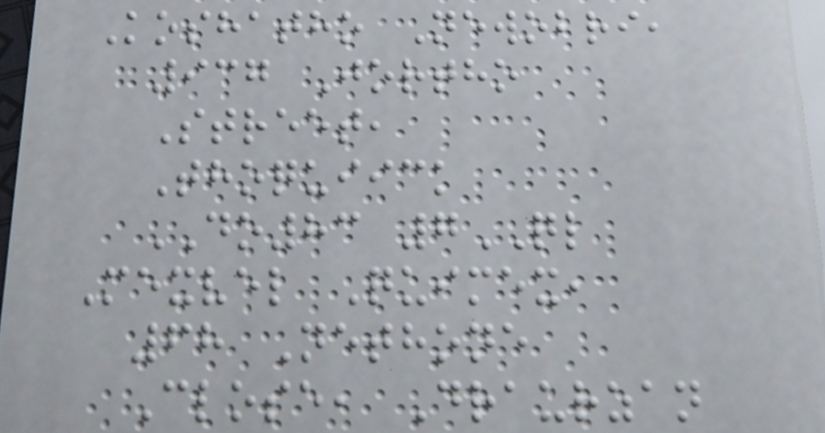Koshatho Newobri,
937 Jortho
Street,
Thoquiick
DO83 7QL
Mexvel Quimex,
68 Nethone
Close, Draurzan
